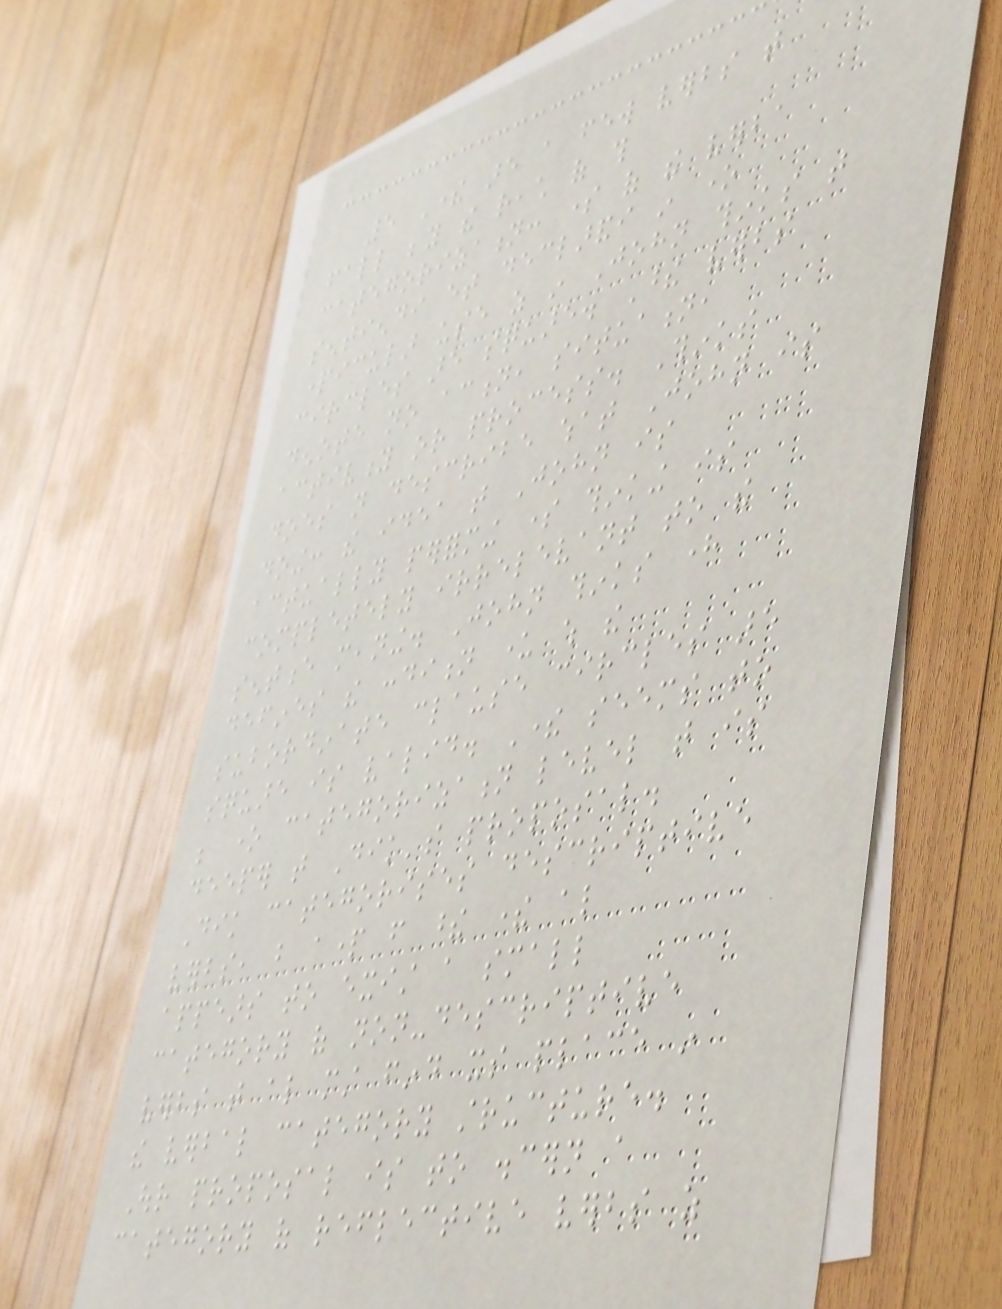5 There are a few verbs that
fall beyond the reach of this
categorization: some of the verba
sentiendi et declarandi in one
particular use as in John thinks that
circles are square. These verbs
denote no action, situation,
activity or process. Thinks
does not describe what John is
doing: the idea that John is
actually performing some thinking is
completely irrelevant to the
sentence meaning. John thinks here
defines the condition under which the
subordinate clause circles are
square is valid. There seems to
be one categorization level that is
deeper that Dik's proposal.
Dik categorises descriptive
verbs, but apart from these there also
appears to exist a small
category of non-descriptive
verbs that also must find its place in
the verbal category structure.
Our proposal is to discern a
category of reflective verbs as
